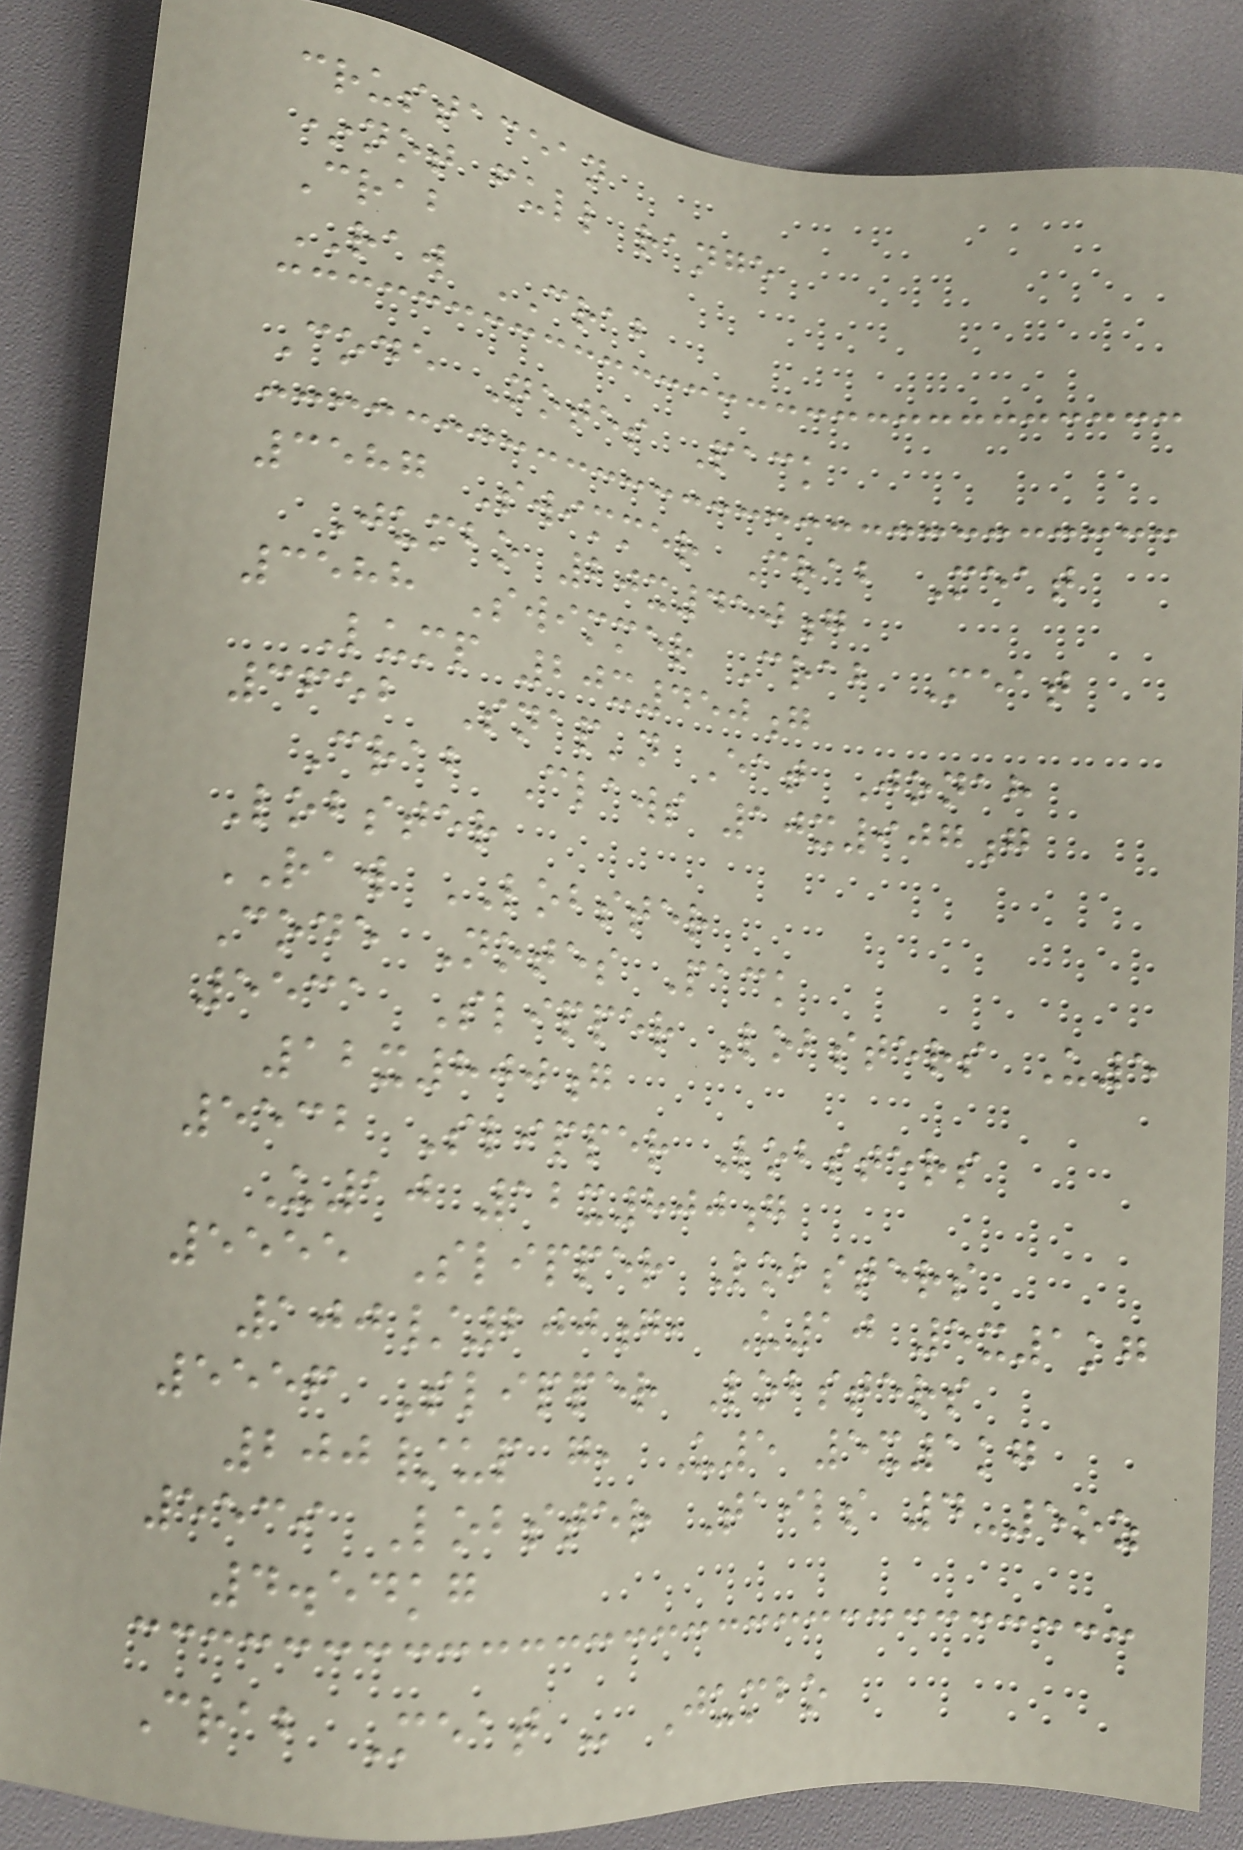crustacean
*not full range
Crab
RAW CRAB
Code Notes Pack
3587 Swimmer Crab Meat
Jumbo 20x450g
3588 Swimmer Crab Meat
Lump 20x450g
3652 Snap'n Eat Jonah
Crab Claws 10x907g
Lobster
RAW LOBSTER
Code Notes Pack
5531 Slipper Lobsters U5
12x800g
5532 Slipper Lobsters
U10 12x800g
5555 Slipper Lobsters
100/200g, U10 5x1kg
5556 Slipper Lobsters
200/up g, U5 5x1kg
5539 Lobster Tails 4-5oz
4.54kg
Crab Meat - Jumbo
